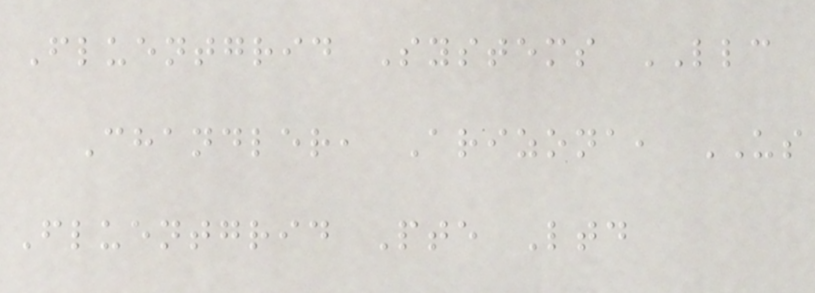Fluentgrid Systems LLC
Chandler, Arizona, US
Fluentgrid Pte Ltd
